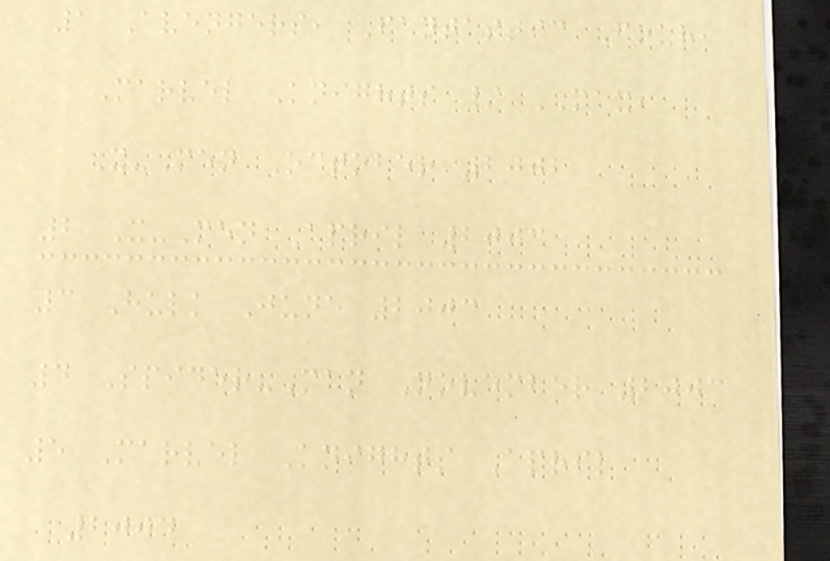1 Avengers, Fantastic Four,
Marvel Knights / MAX,
X-Men October 2002
2 X-Men April 2003
3 Hulk June 2003
4 Spider-Man November 2003
5 Marvel Knights April
2004
